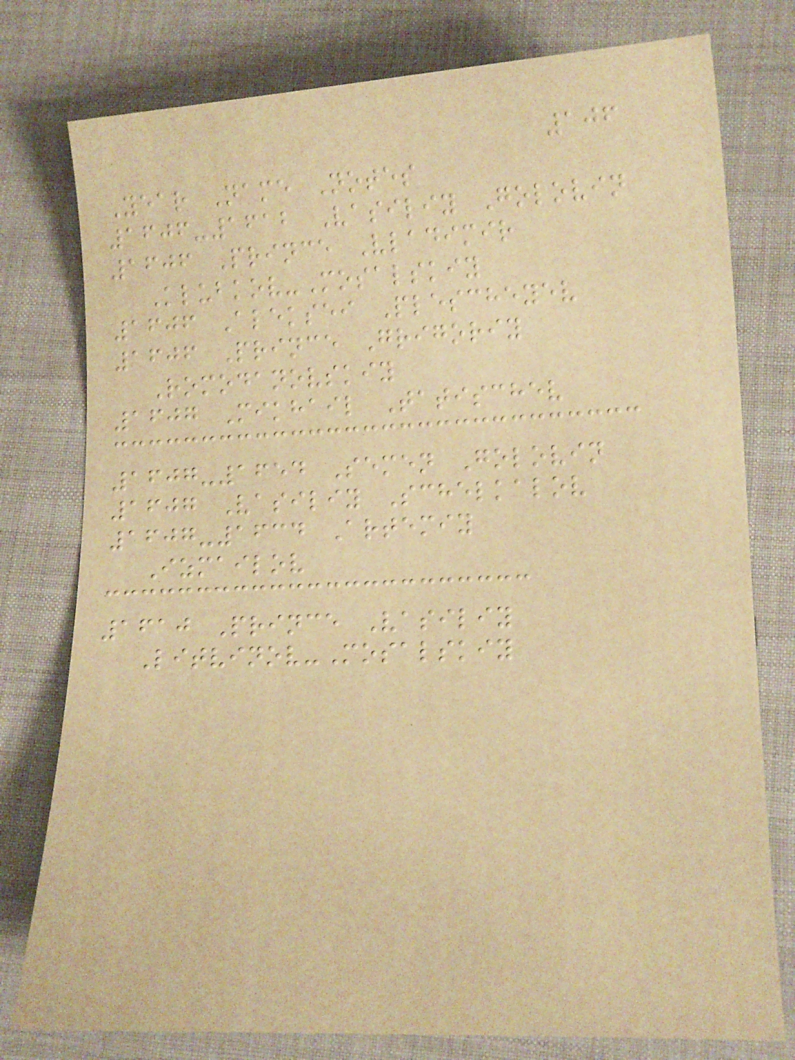106
Year Name Notes
1606-1612 Vasiliy Golovin
1606 Prince Vladimir
Klubkov-Mosalskiy
1606 Aleksei Plescheyev
1606 Prince Grigoriy
Romodanovskiy
1607 Mikhail Tatischev
1607-1654 Semen Golovin
1607 Vasiliy Schelkalov
1607-1634 Artemiy
Izmailov
1610 Prince Vasiliy
Litvinov-Mosalskiy
